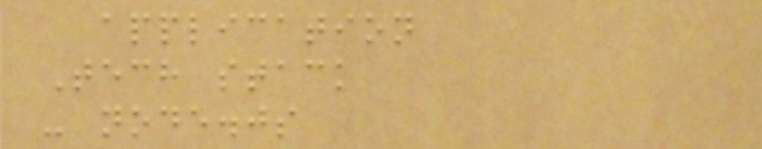application
Tech stack
- node.js
